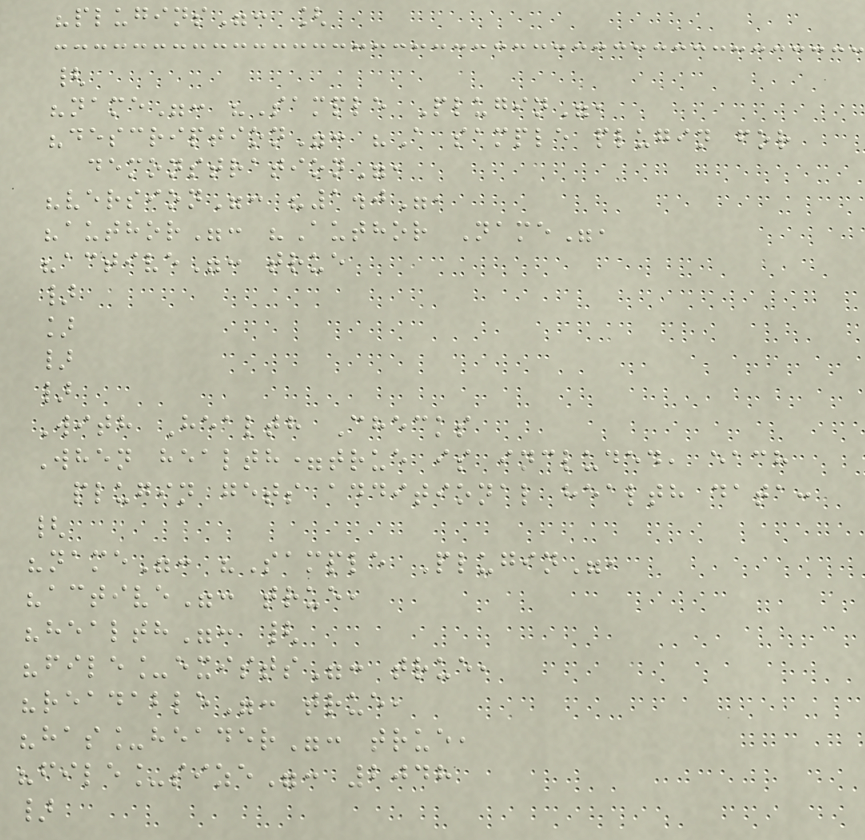"plugins": [
{
"name": "Sample Plugin",
"description": "A sample plugin for
demonstration",
"version": "1.0",
"author": "Author Name",
"active": true
}
]
}
}
With Health Checks
When health=true is included, each
plugin gets additional health data:
{
"name": "Sample Plugin",
"active": true,
"health": {
"file_exists": true,
"readable": true,
"has_header": true,
"file_size": 2048
}
